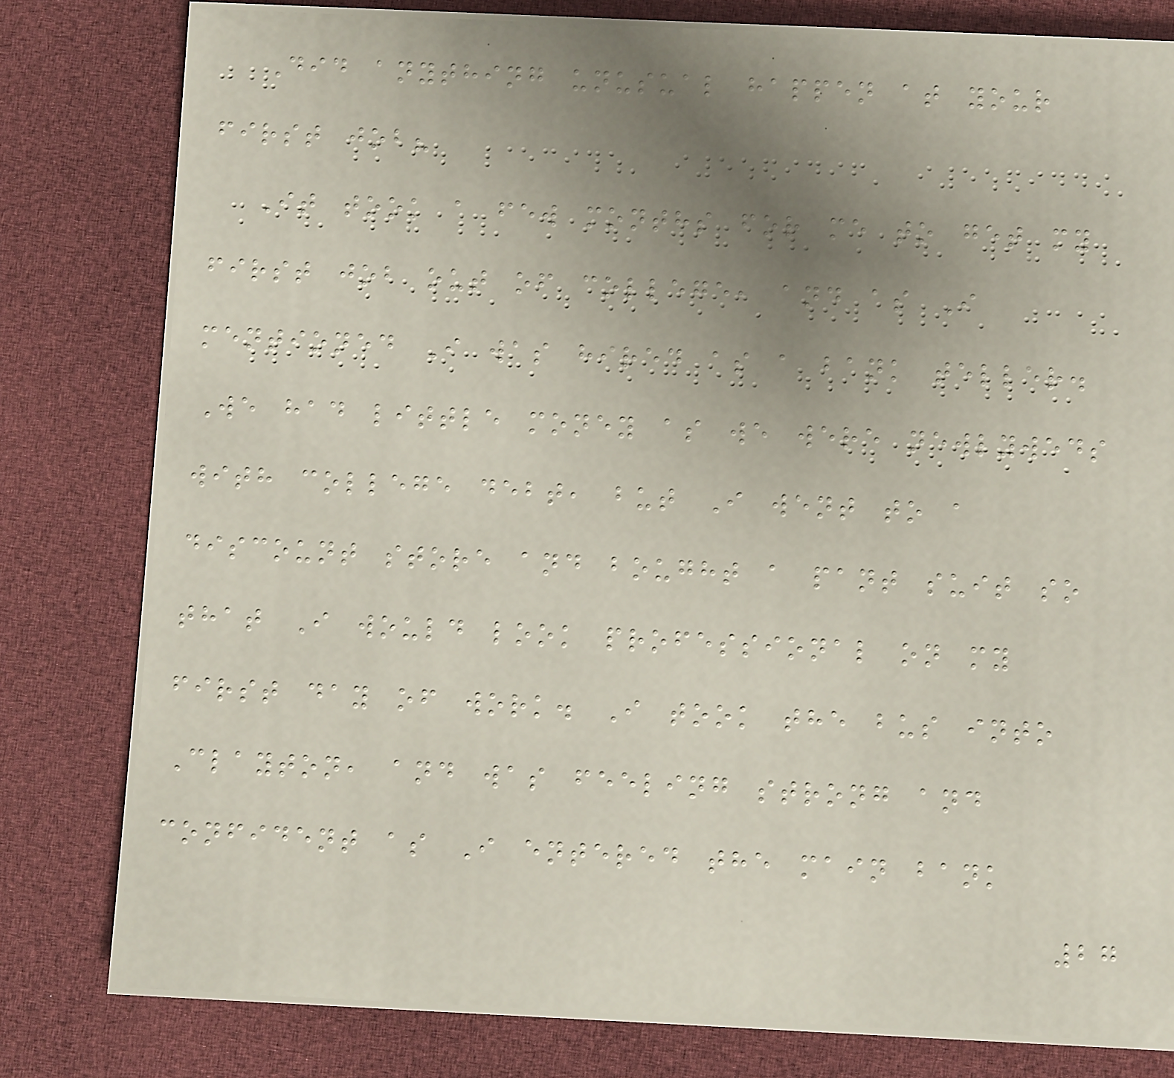Did anything unusual happen at your
first job?
It took a few months for me to get my
first job out of college, and as I
mentioned I was hired as a bank teller.
We had little money as we were newlyweds
with college debt, but I went to a
discount store and bought a pant suit so
that I would look professional on my
first day of work. I took the bus into
Clayton, and was feeling strong and
confident as I entered the main bank
27
